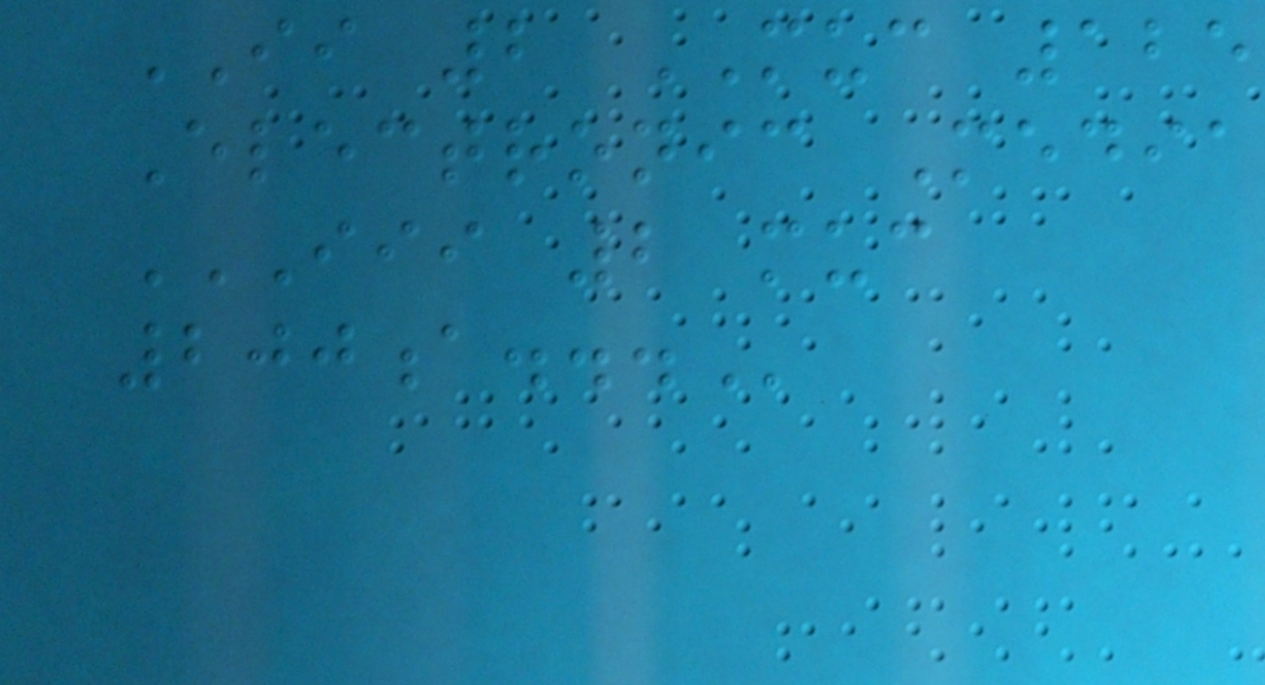II 2 MUC 125
Electronic Media
III 2 MUC
200A...
